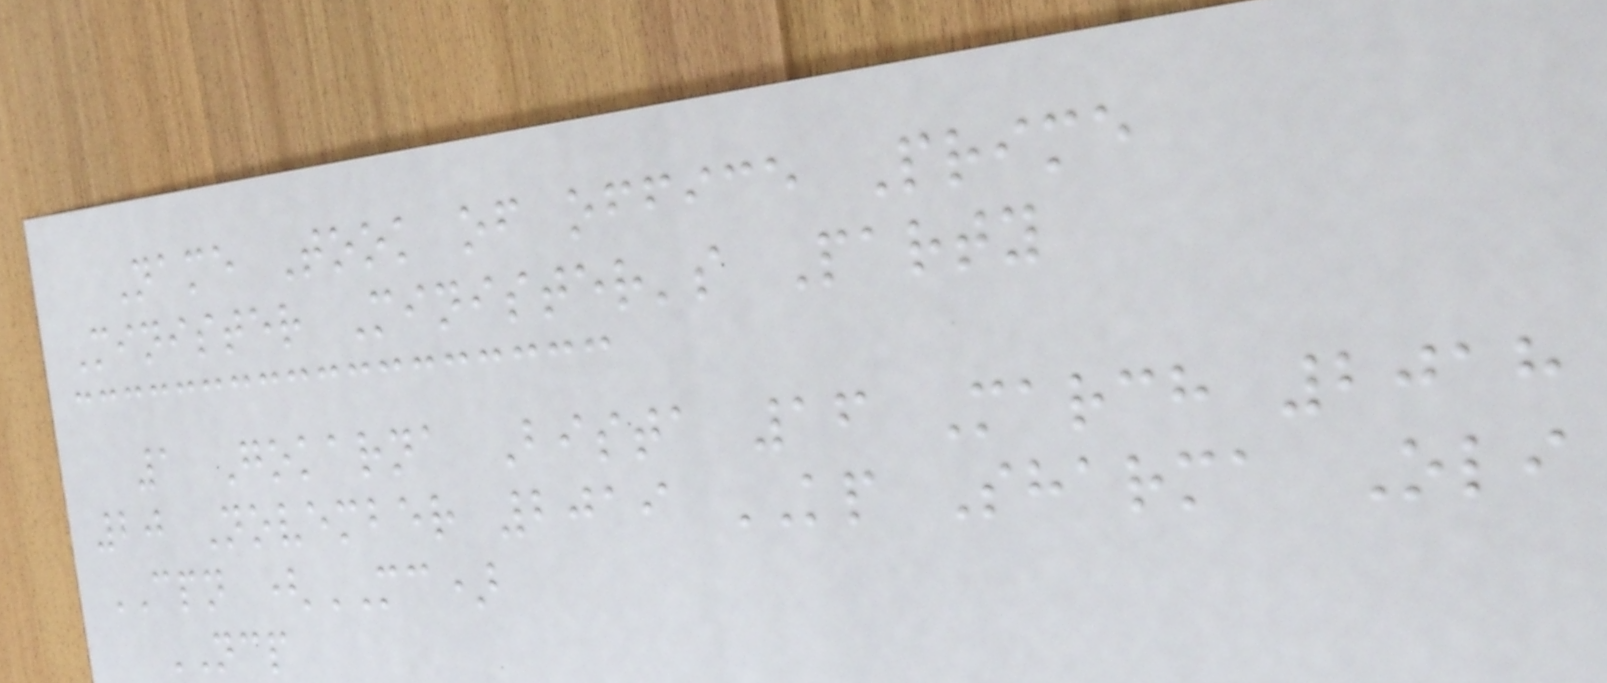Name Took of office Prime
Minister Minister's Party
1 Gokarna Bista 16 March 2018
20 November 2019 KP Sharma Oli
CPN (MC)
NCP
